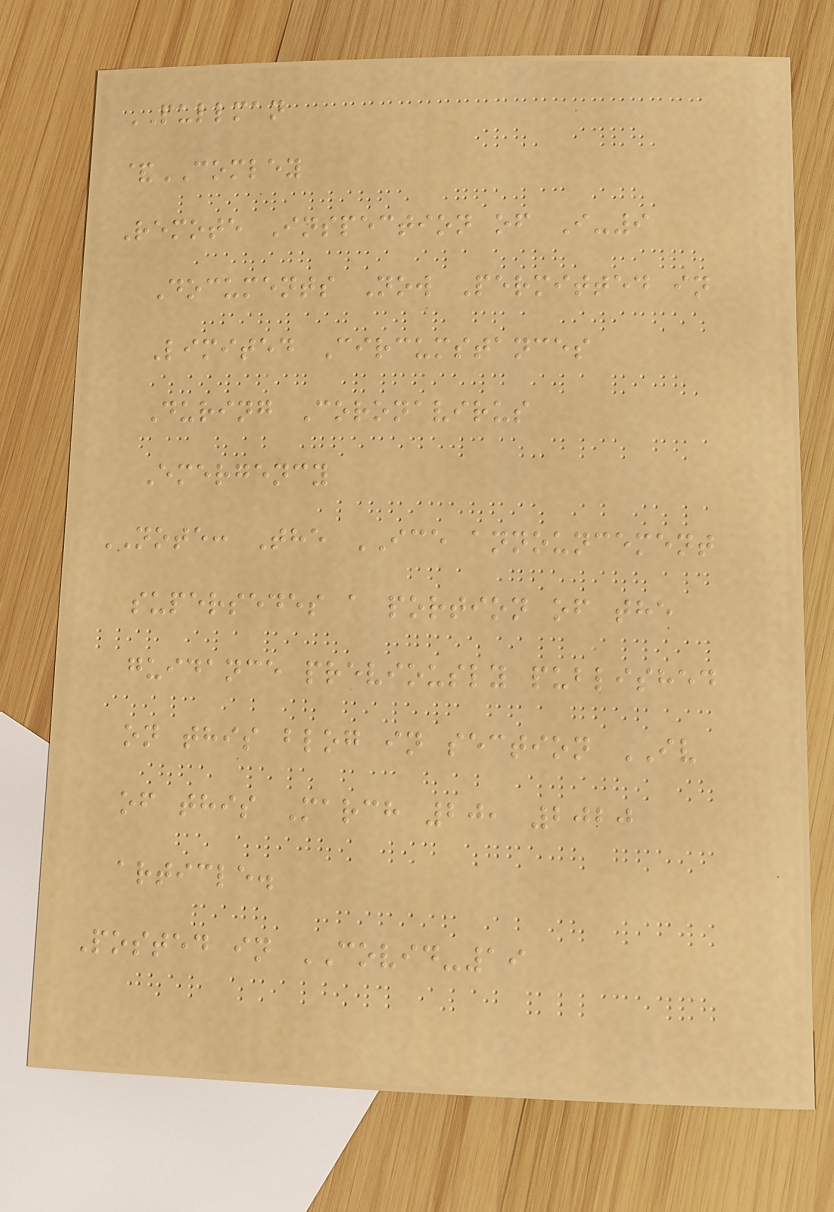PULLMAN
&COMLEY
Remote Inspection of I-9
Documents Now Permitted in
Limited Circumstances
During Coronavirus
Emergency
NOTE: The ICE announcement
supersedes a portion of the
guidance previously published
on this blog in section IV
of this March 20, 2020
article.
Posted in COVID-19
